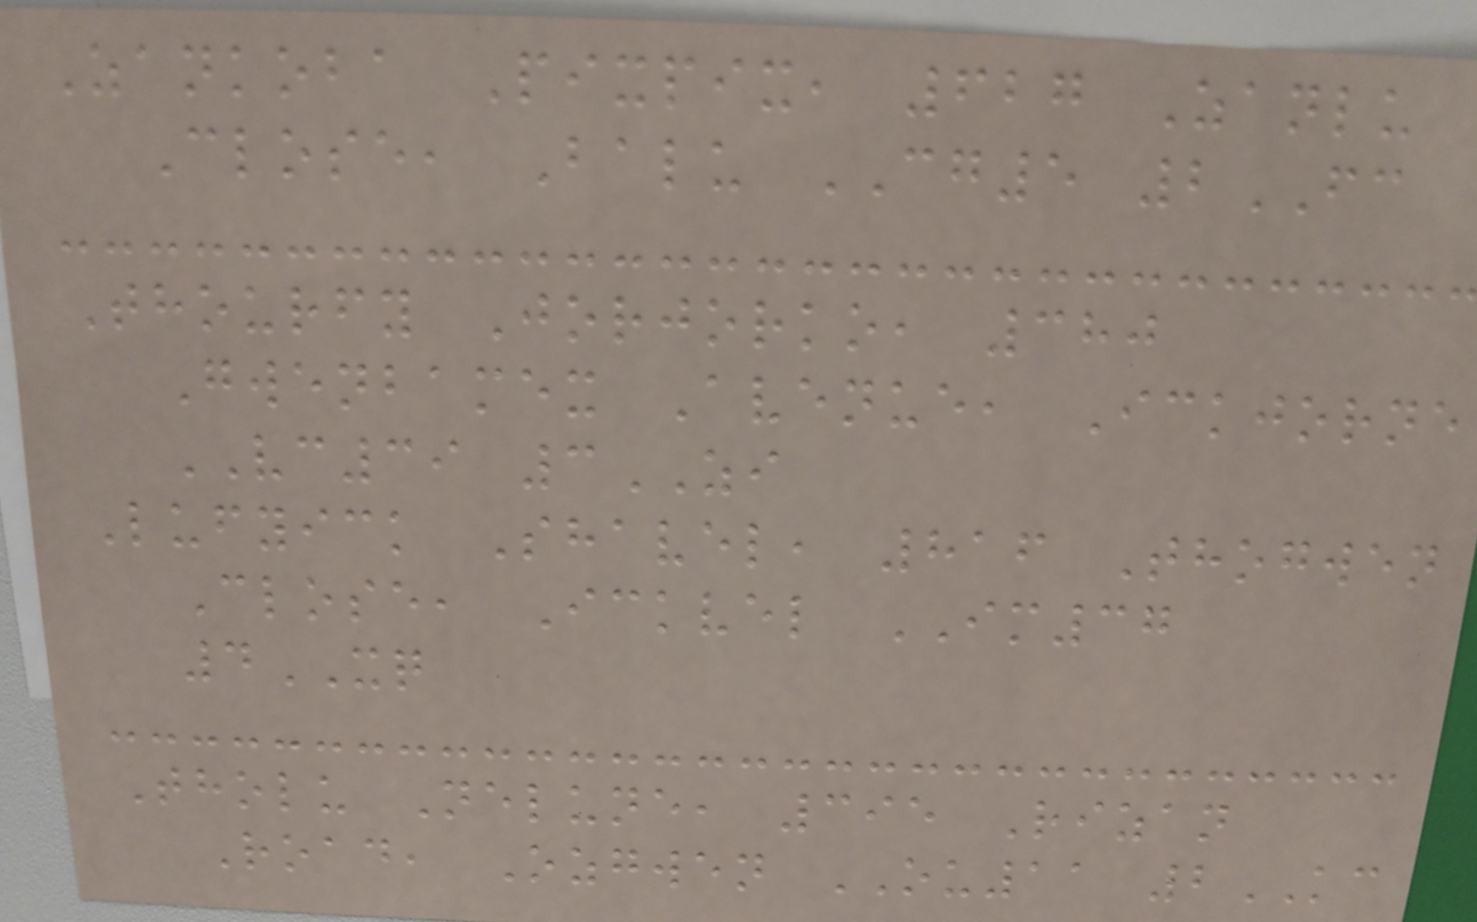Zankoba Pixpix, 627 Zanlu
Close, Balu CG5 2FC
Thourfy Jorjorko, 380
Gwenbamex Avenue, Ickjorne
VC39 3ZI
Lufyick Shavel, 816 Thogwen
Close, Ickvel IM37
4XQ
Tholu Nelune, 395 Rizan
Road, Ozgwen OU11 2KC
